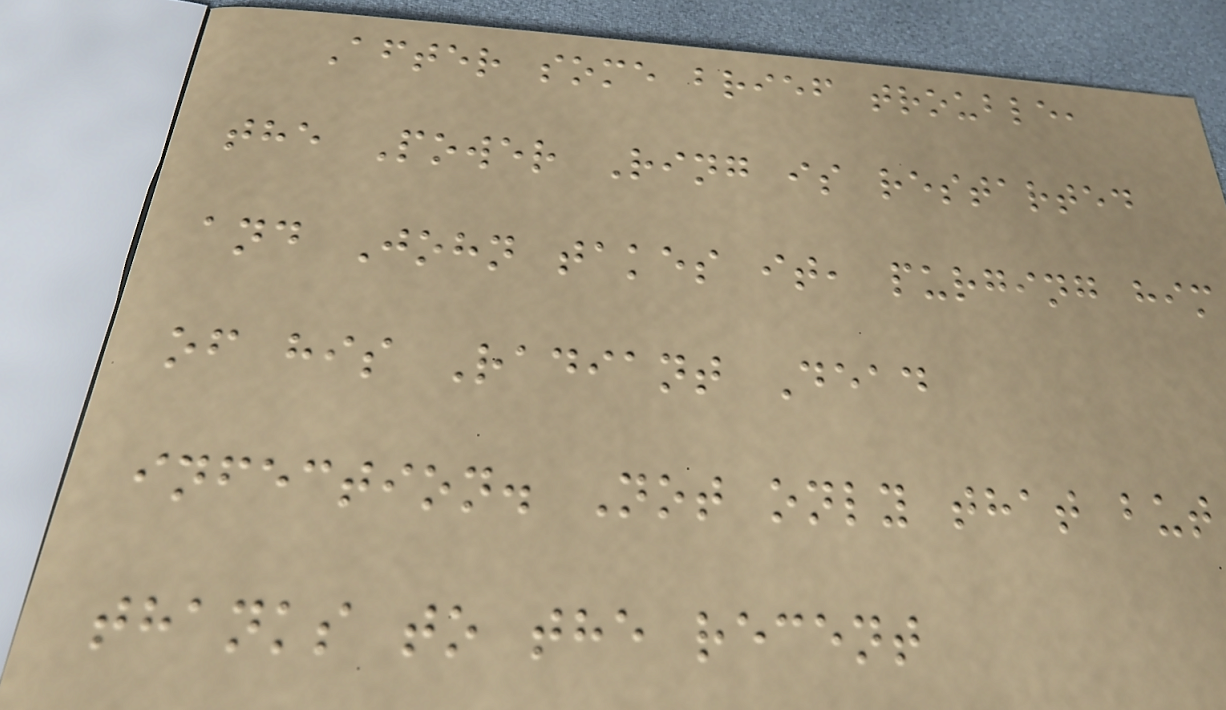After some brief trouble,
the Power Ring is restarted
and John takes it, purging him
of his Radiant Dead
infection. Not only that but
thanks to the recent
